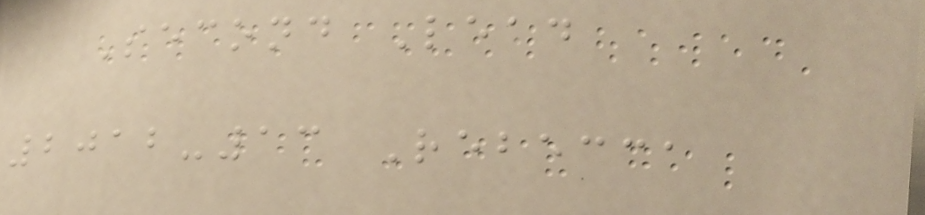Second Lead
2012-13 Rebecca
